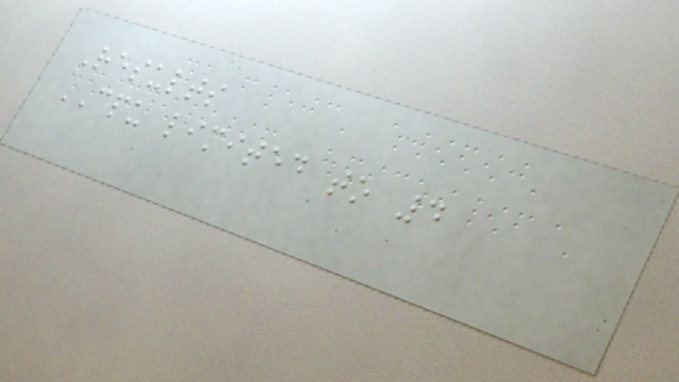Results
CPU limited to 4
